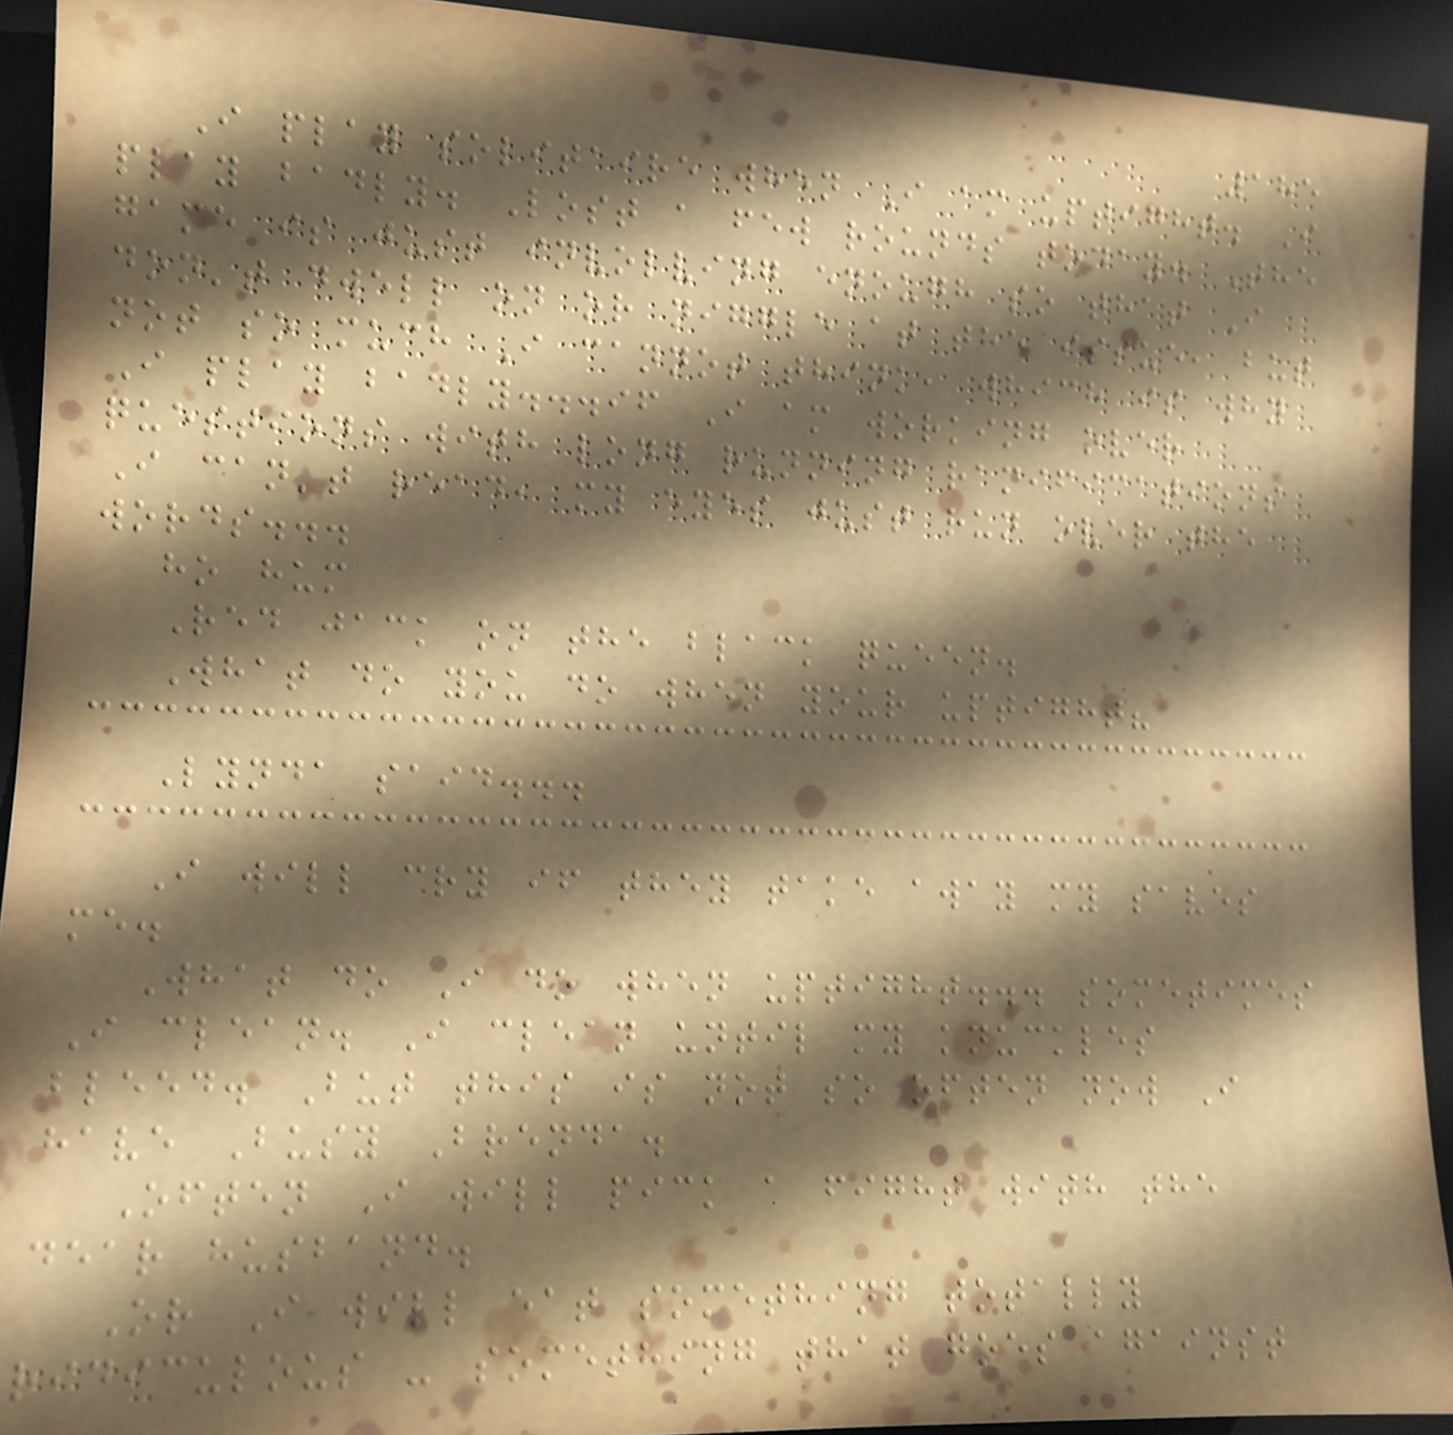185
I play solitaire when I am uptight. I
play badly. Lost a few rounds today. The
game is just involving enough so that I
don't dwell on or niggle at the issue, but
not so much I cannot think, which is why
I play badly...if I am working over
questions with long running ramifications
I can't read, my eyes just run over the
words...
ho hum
Red jack on the black queen.
What do you do when your uptight?
Lynda said...
I will cry if they take away my saves
me.
What do I do when uptight... sometimes
I clean. I clean until my knuckles
bleed. But this is not so often now I
have Busy Brenda.
Often I will pick a fight with the
dear husband.
Or I will eat something totally
ridiculous - something that goes against
